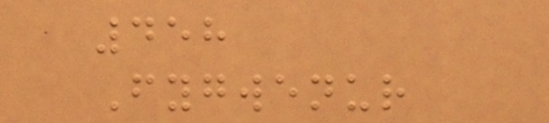458
Fygwenur
